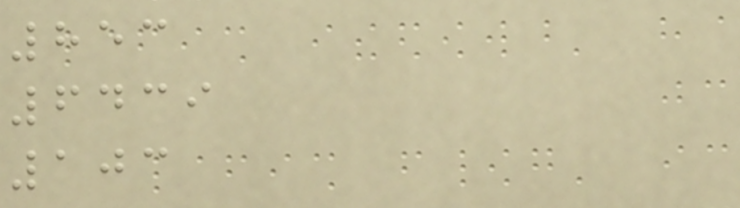853
6439
103
